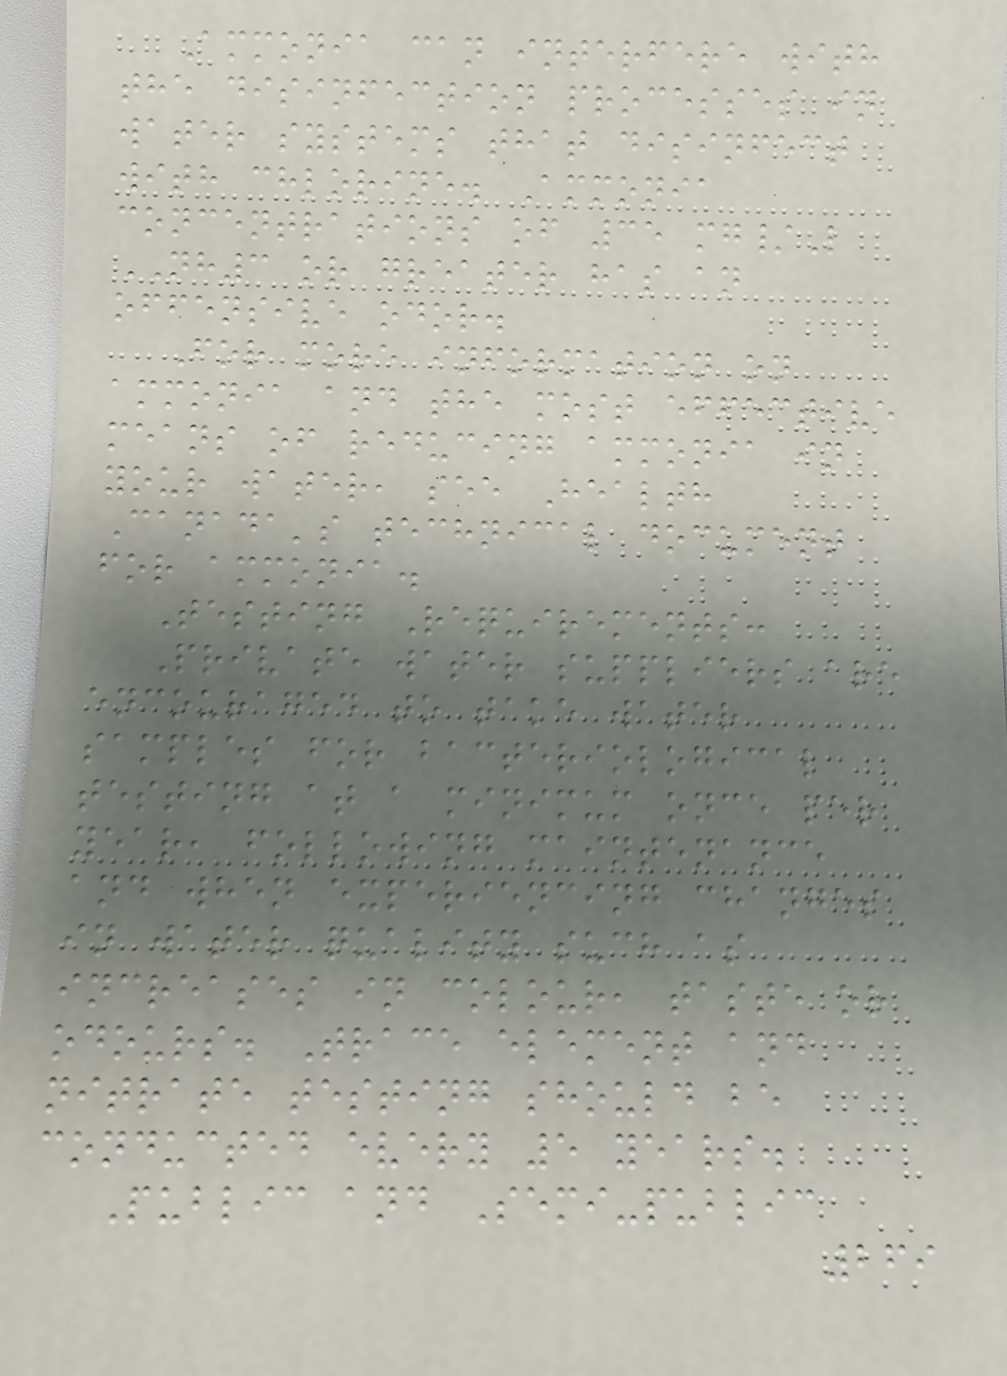Ammonia can interfere with
the disinfection processes in
water systems that disinfect
with chlorine. Ammonia
concentrations of 35 mg/L
NH3 or greater has an
offensive odor.
For more information on
ammonia and the most effective
means of reducing ammonia in
your water, see Health
Canada's technical document
for ammonia.
Testing Requirements:
Private water suppliers are
encouraged to take water
samples for bacteriological
testing at a minimum once per
year, following maintenance
and when experiencing changes
in water quality such as
increases in colour, taste or
odours. Trace element and
nitrate testing should be
conducted every 5 years.
Public and Semi-public
269
